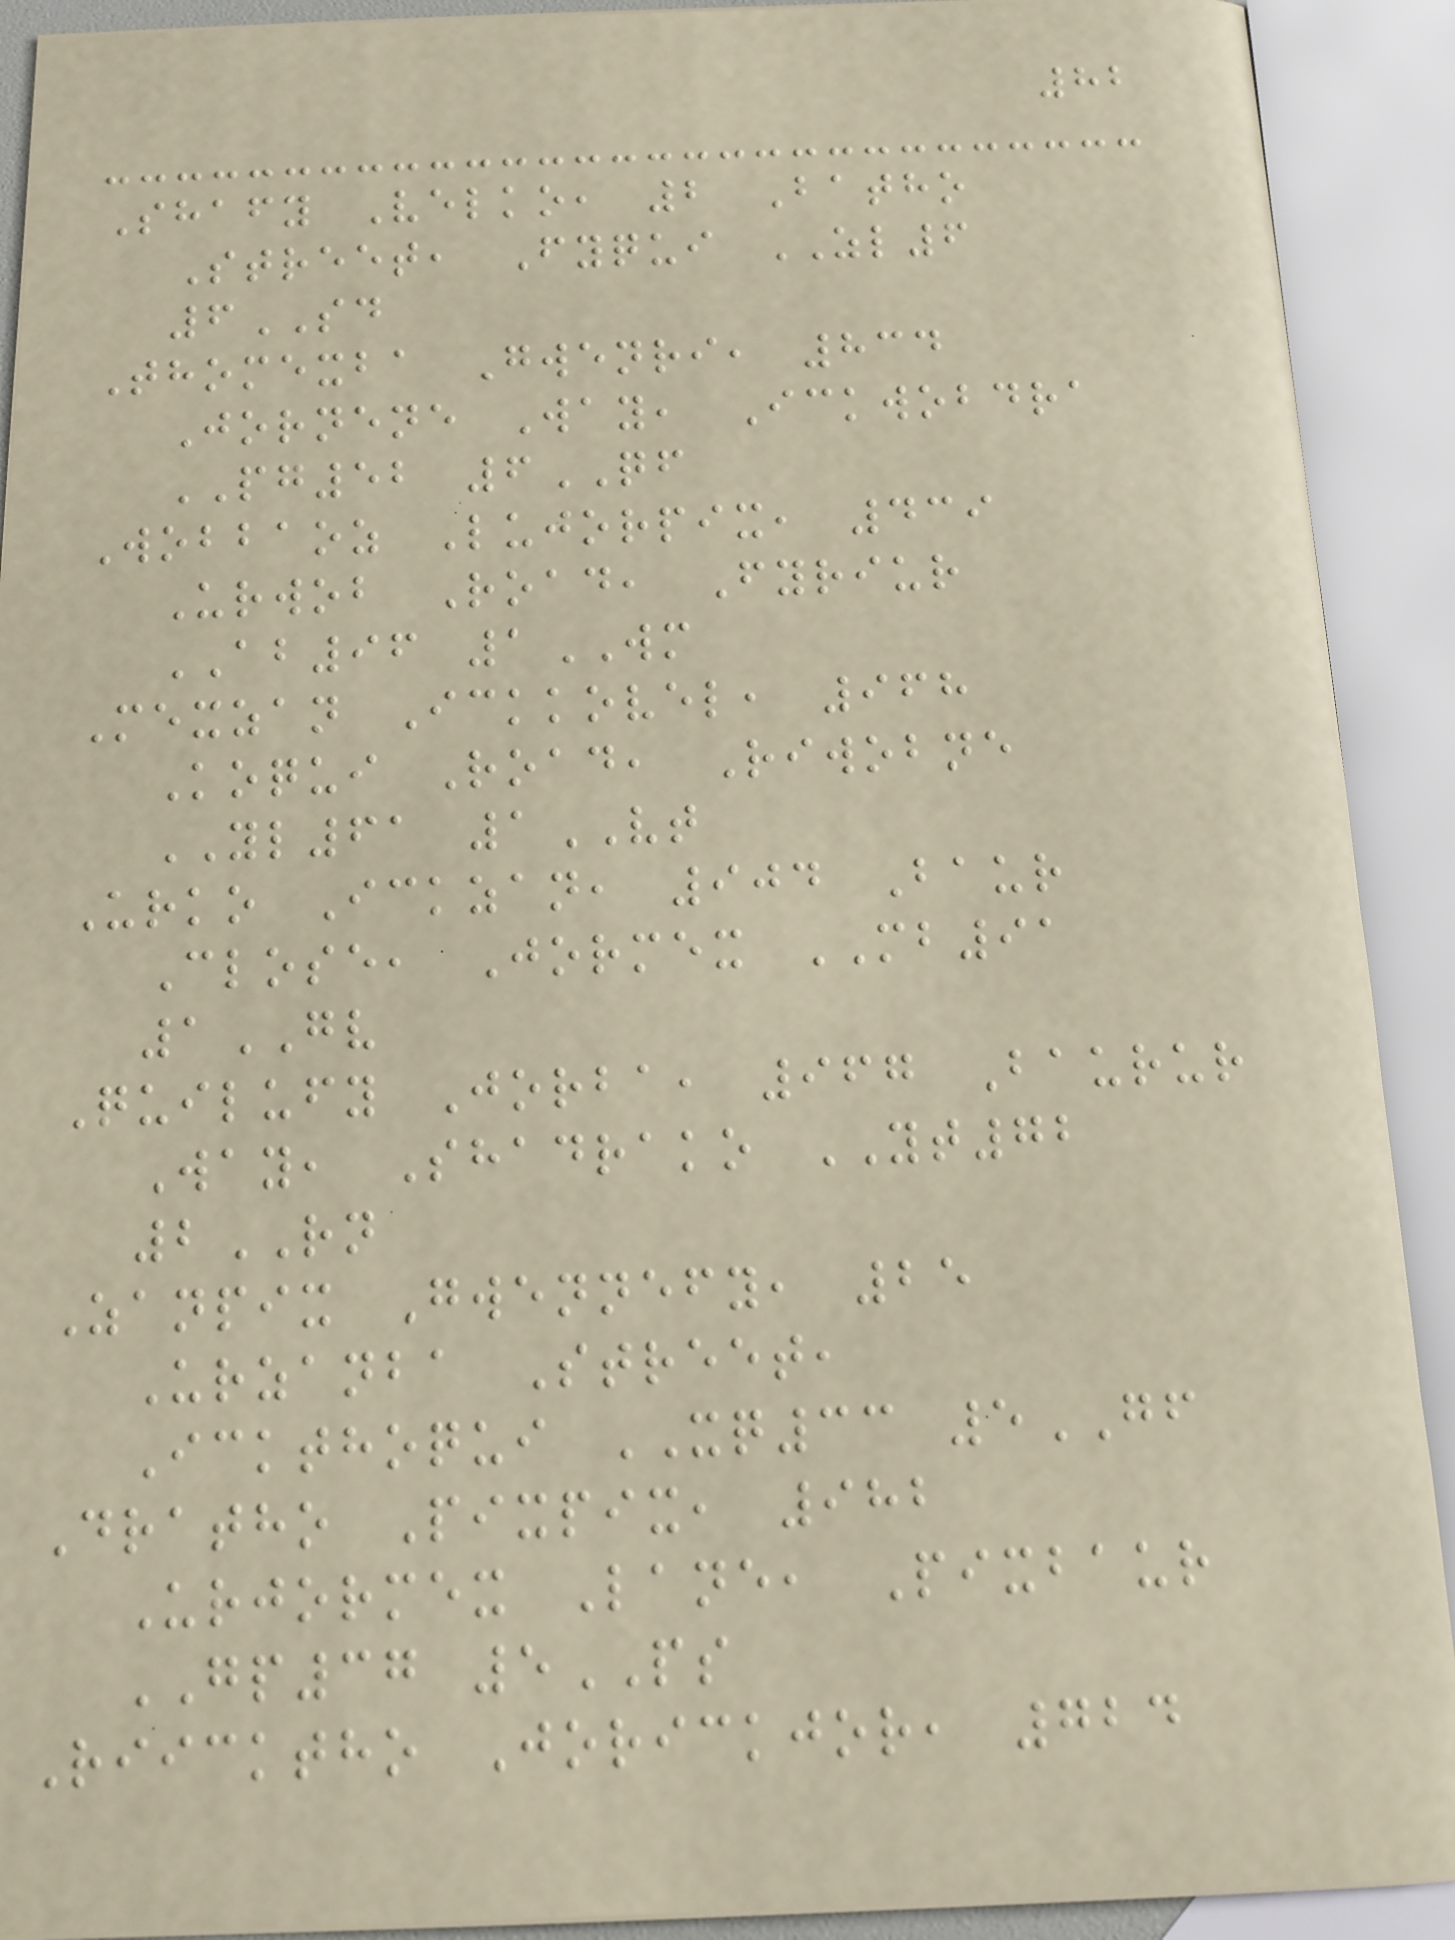82
Shafy Velko, 2 Batho
Street, Fyqui ZL6
6SD
Thomexba Gwenri, 834
Jornene Way, Ickwobdra
PG52 6QF
Wobbaoz Lujorpix, 439
Urwob Road, Fyriur
AB96 1WM
Mexzan Ickkovel, 968
Koqui Road, Riwobne
YL61 1VT
Urko Ickzan, 904 Baur
Close, Jormex MB91
1GV
Quilufy Jorba, 967 Baurur
Way, Shadrako YT72
2RN
Zanpix Gwennefy, 25
Urzanba Street,
Ickthoqui XQ33 5GF
Dratho Pixpix, 982
Urjormex Lane, Pixbaur
GP37 5PS
Riicktho Jorickjor, 724
